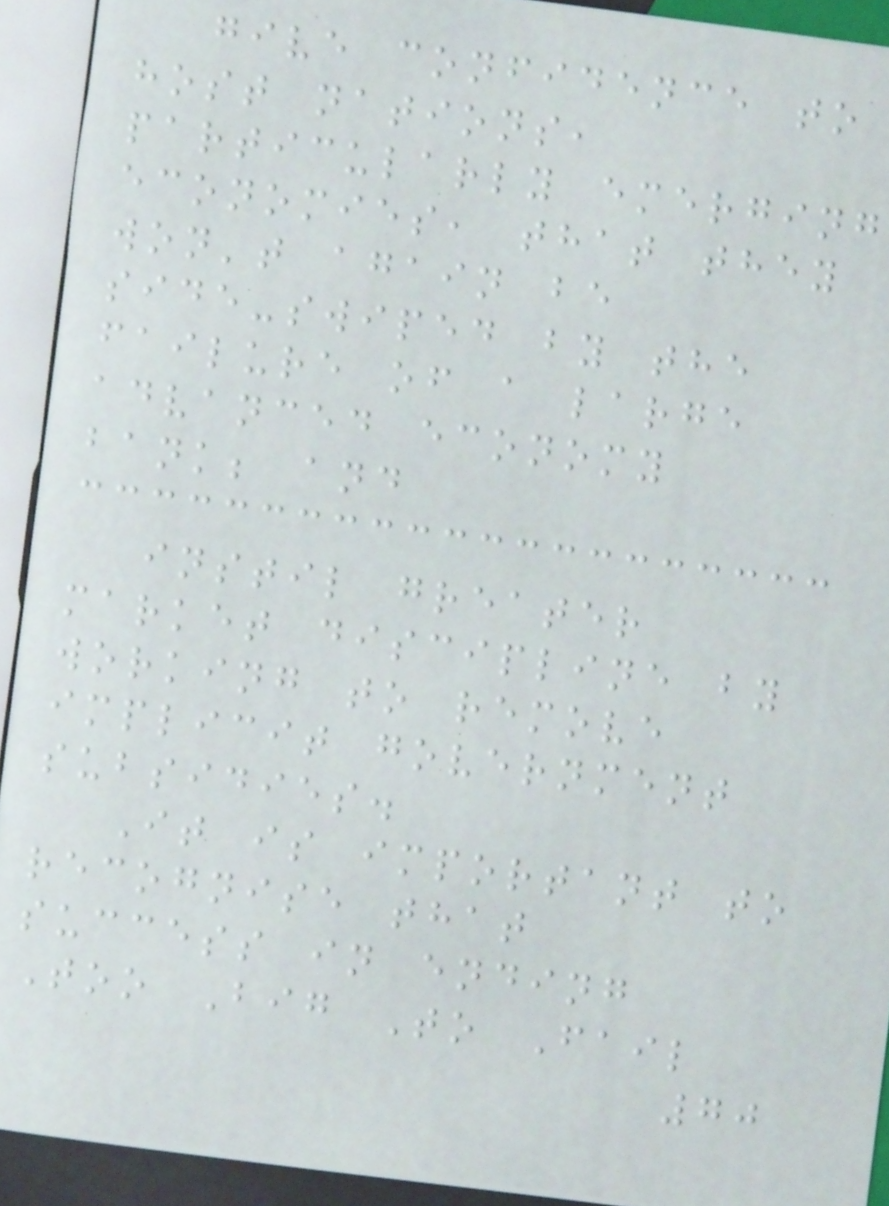give confidence to
host nations,
particularly emerging
economies, that they
won't again be
side-swiped by the
failure of a large
advanced economy
bank; and
instil greater
market discipline by
working to remove
implicit government
subsidies.
It is important to
recognise that
success in ending
Too Big To Fail
70
